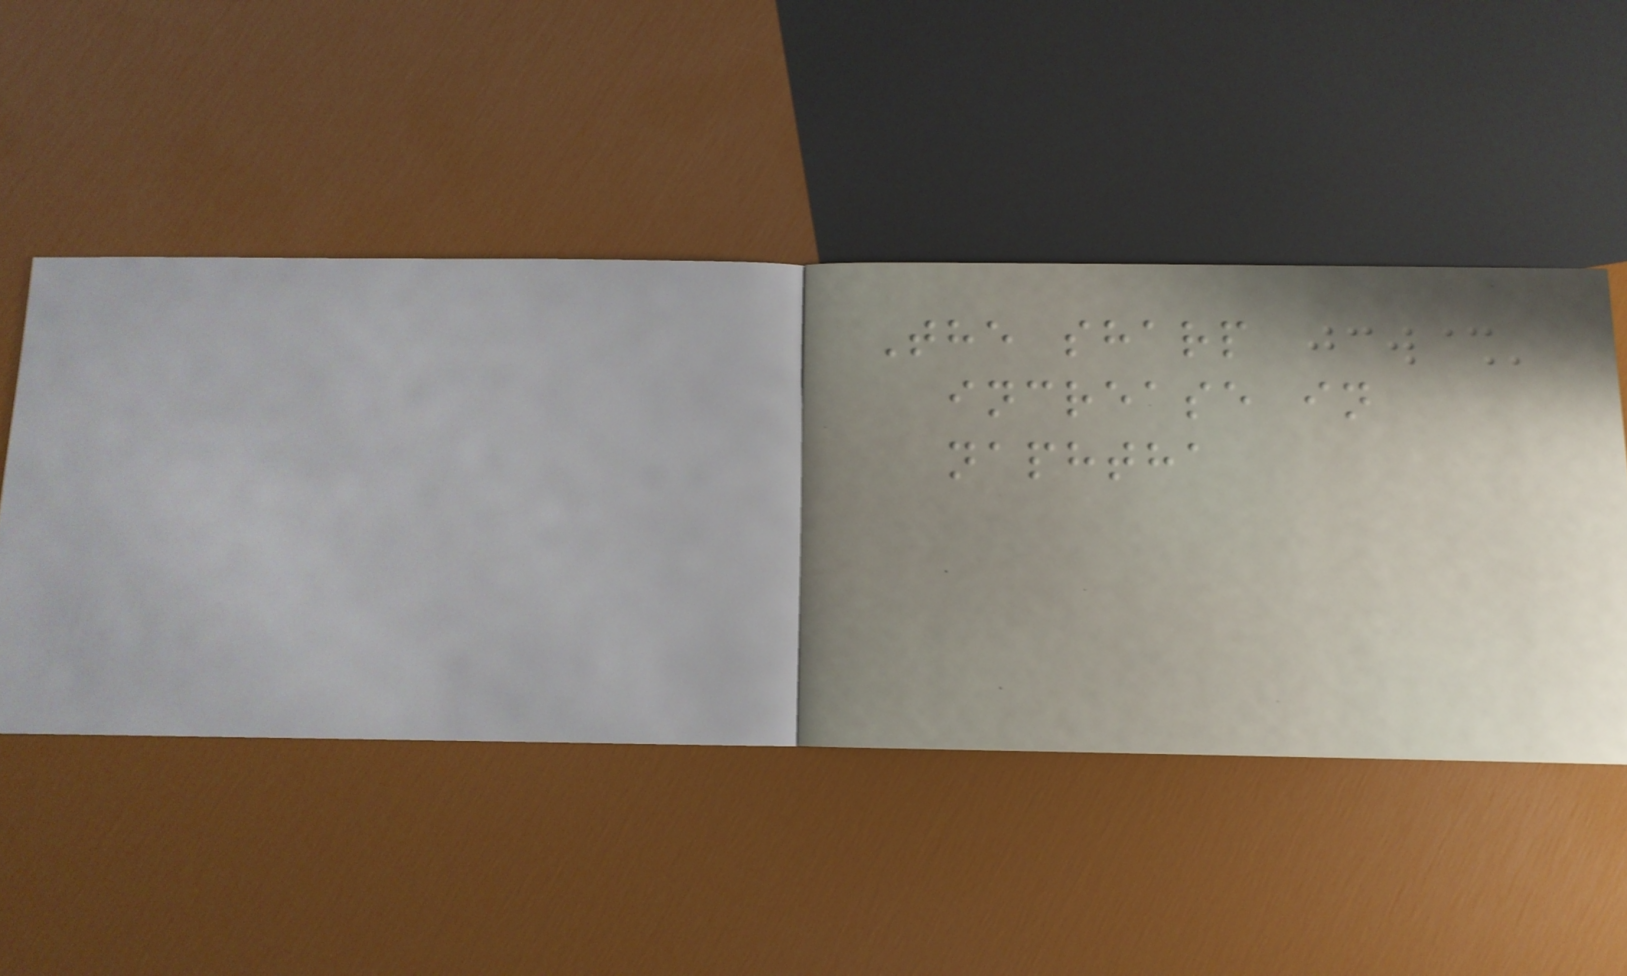The sharp
increase in
naphtha
